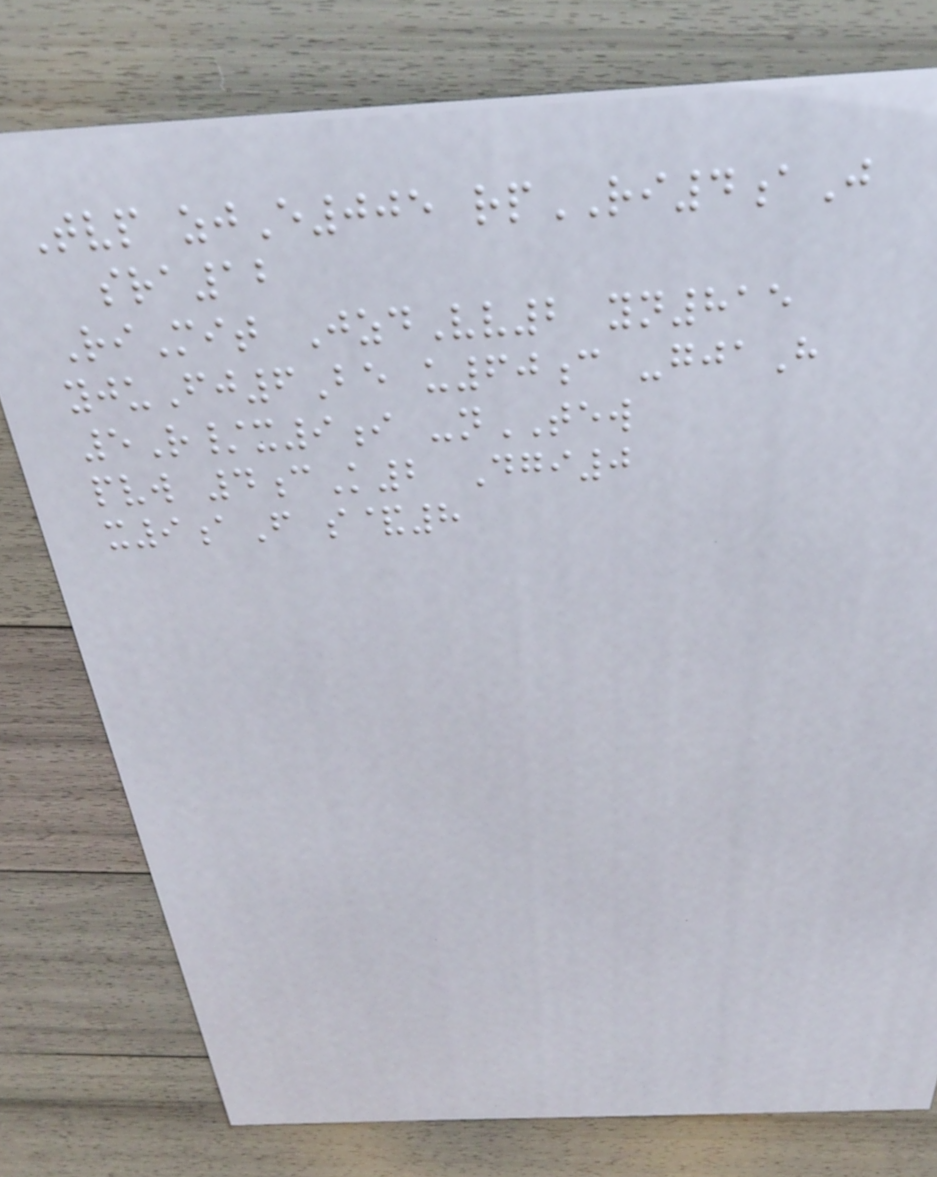Tvp zjE005 rpRI4aJ
sra12
RiMit JzdVv2 yn815
yjuFj6Be u60c -gjaH
5R/x9i -nTEW
pvw 4cK2 Dgi0
x9aF s&8
